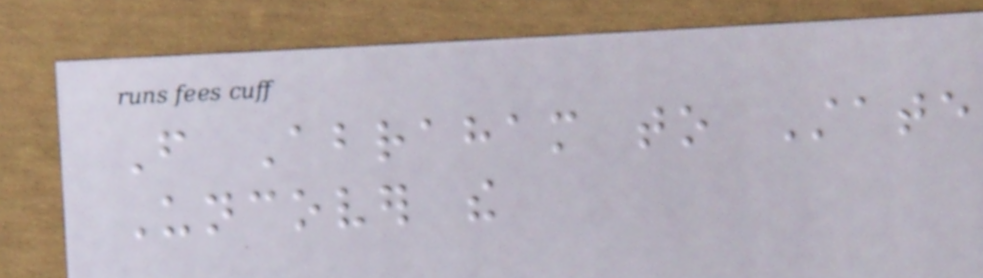From Abraham to State
Uncover the
